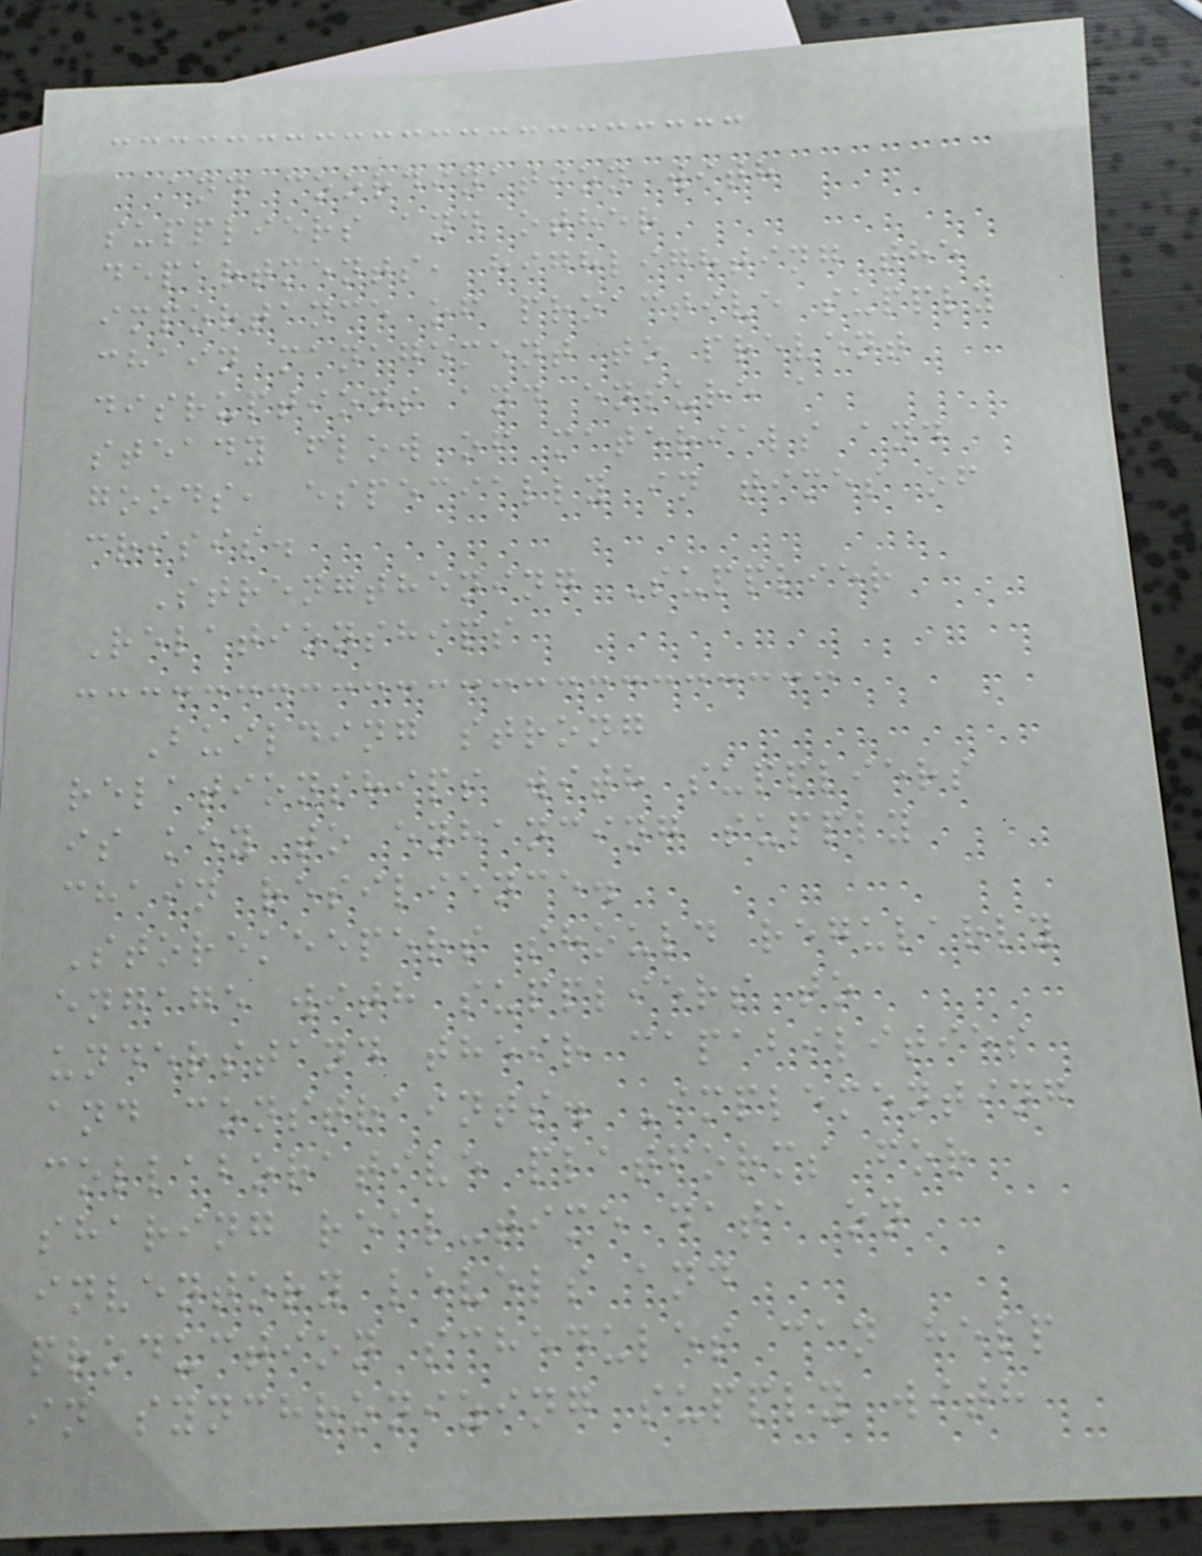and coordination with
suppliers and other
departments, highlighting the
importance of proactive supply
chain management to prevent
disruptions and ensure a
steady flow of materials and
goods, especially in times of
crisis.
Strengthening Supplier
Relationships
Building strong
relationships with suppliers
is key to enhancing supply
chain resilience.
Storekeepers should regularly
engage with suppliers to
understand their capabilities
and constraints. Implementing
collaborative platforms for
sharing real-time data on
inventory levels and
production schedules can help
in synchronizing supply with
